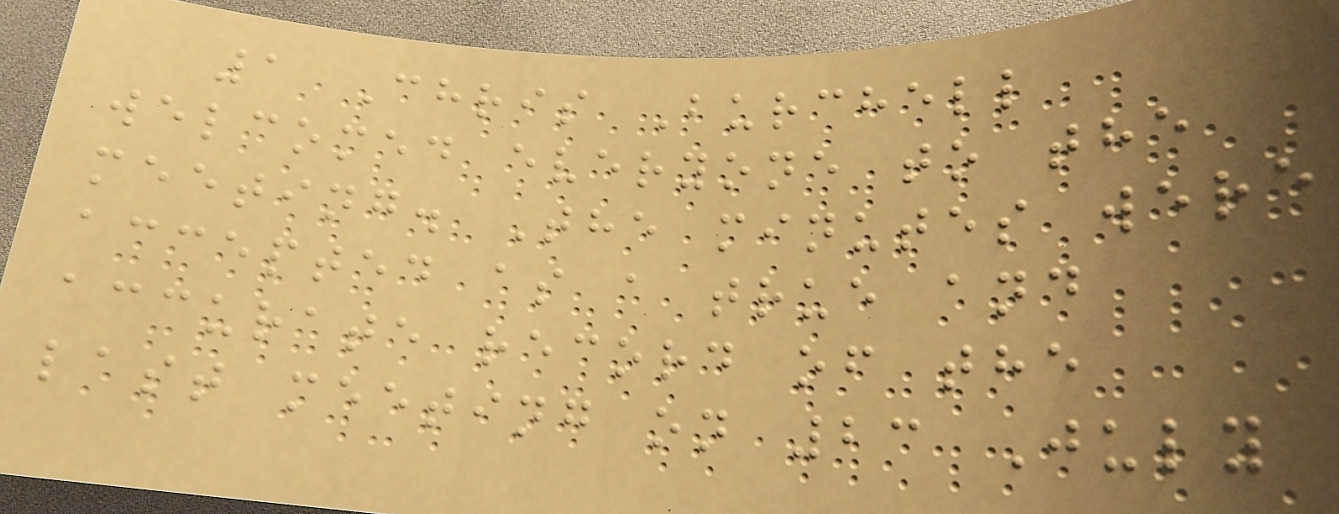1 Chris Burchell
welcomed everyone to the
meeting. The minutes were
accepted as a true and
accurate record of the
last meeting on 23 July
